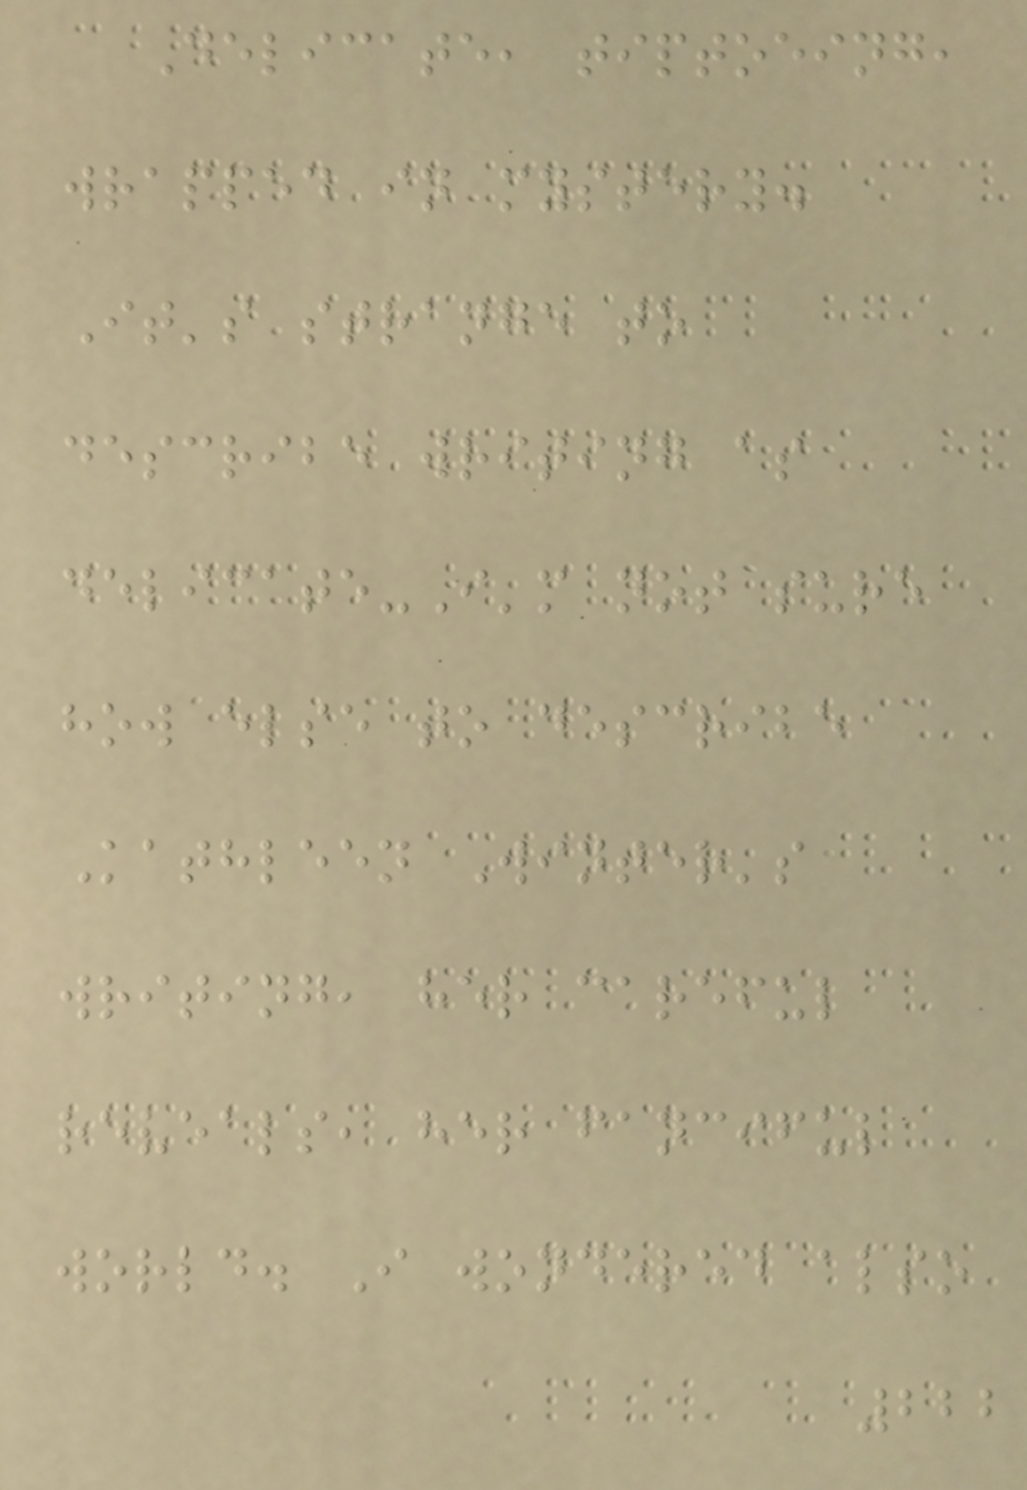Delicate, tiptoeing,
wrapped in mystery.
It's strange to
describe writing as
delicate-I'm not sure
how else to describe
Kathleen Winter's
writing, her careful
reveals, her fanciful
world. I wondered also
222
